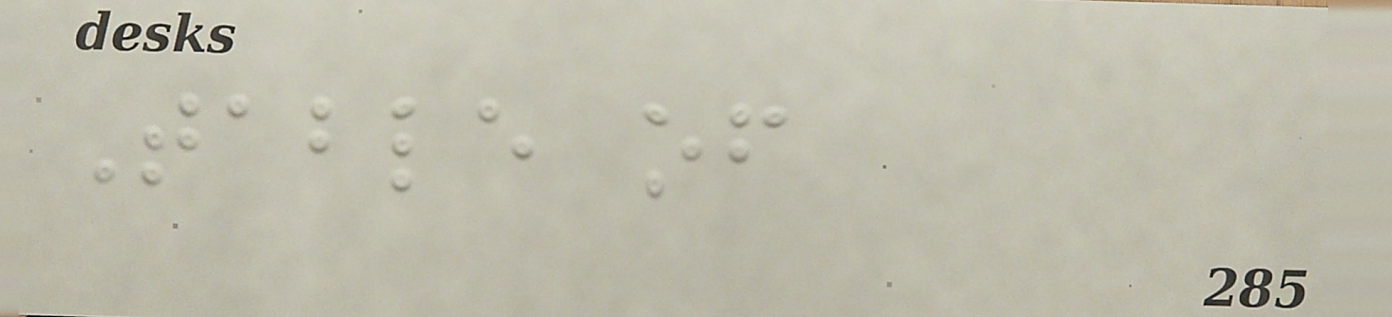Table of
